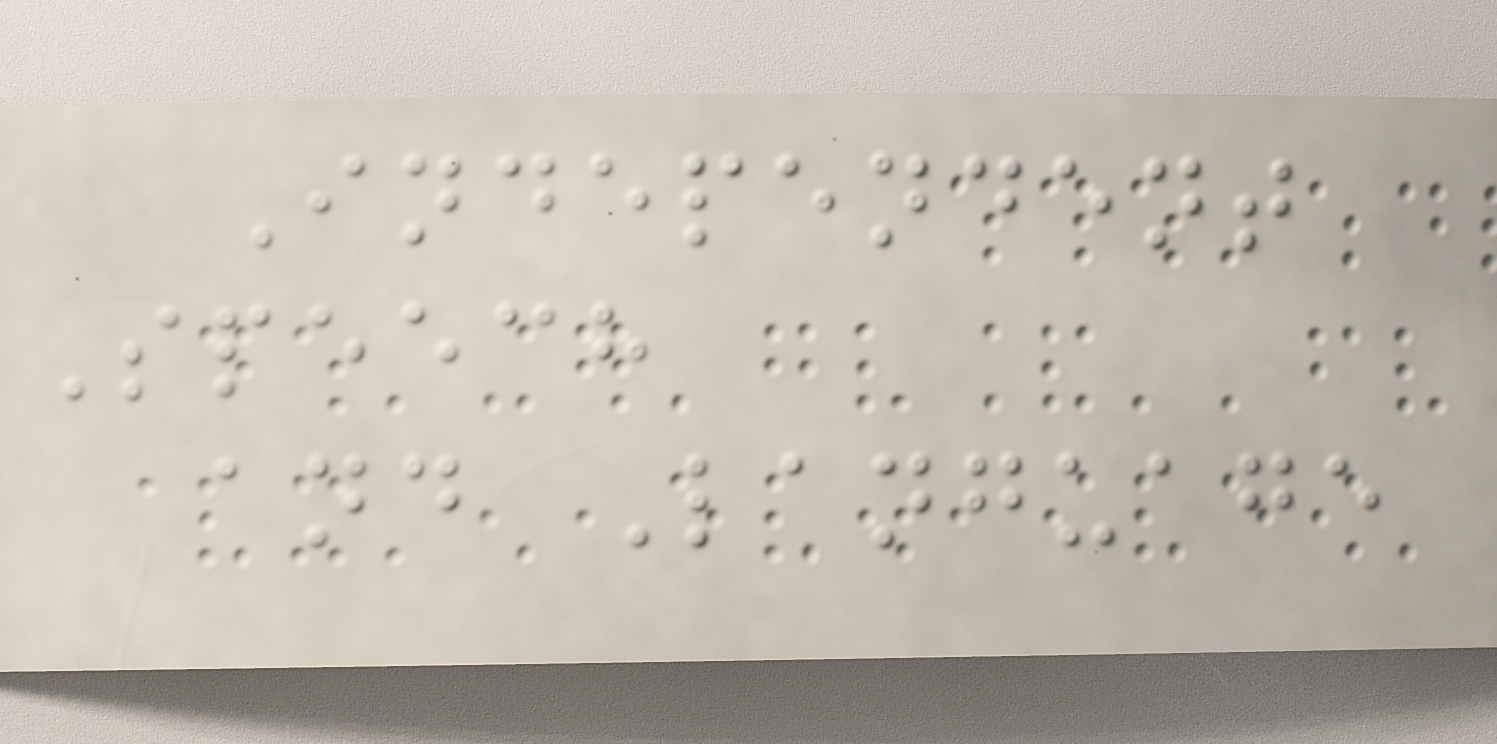Independent
Speech
and Language
